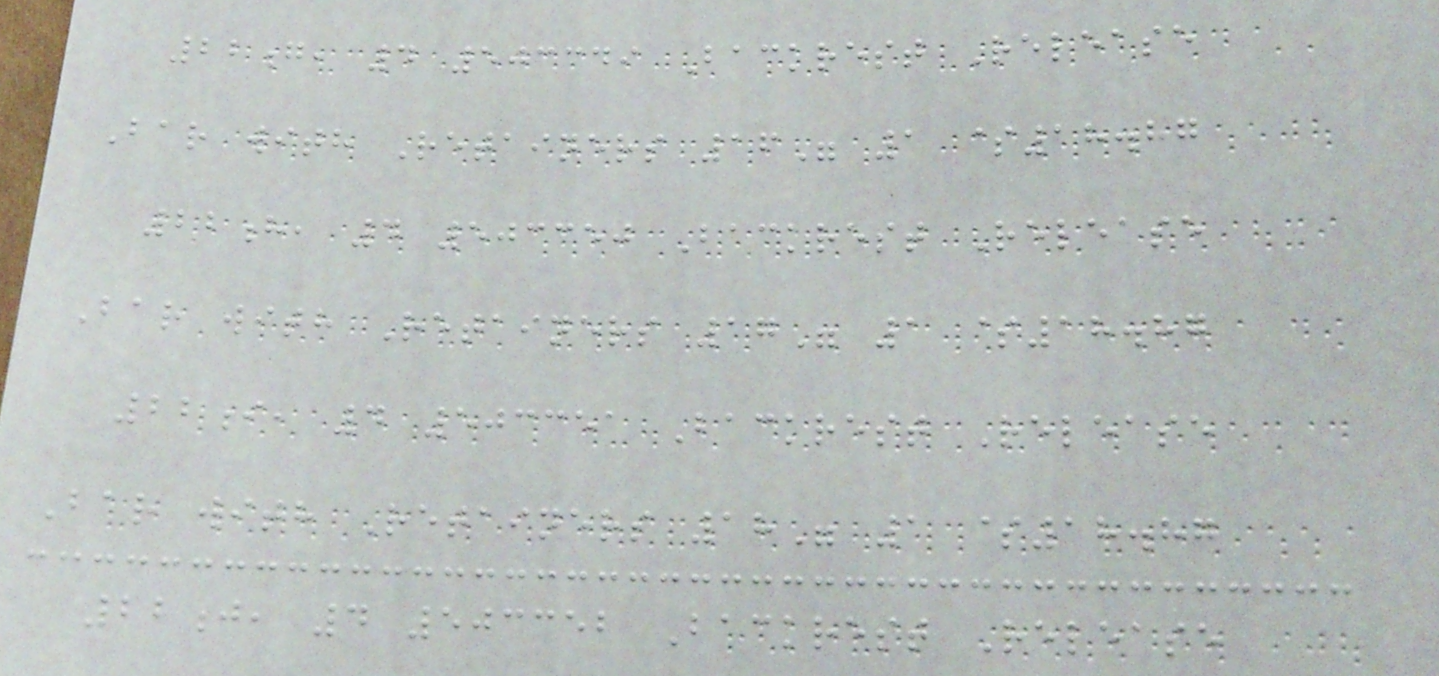22g, 4 503349 Backrest Release
Bar with Retainers 16" 1 $18.87
22h, 4 503350 Backrest Release
Bar with Retainers 17" 1 $18.87
22i, 4 503351 Backrest Release
Bar with Retainers 18" 1 $18.87
22j, 4 503352 Backrest Release
